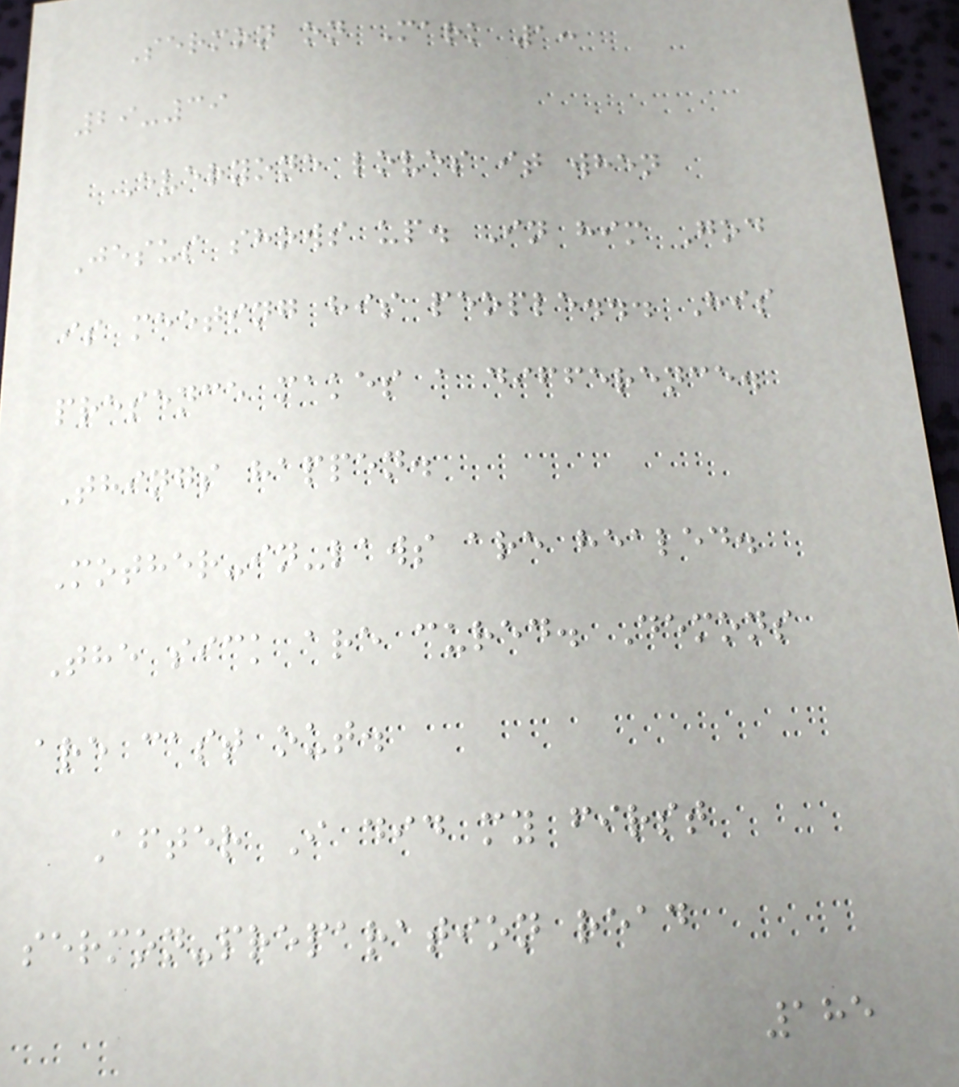Sermon on Mark 1:
29-39
Everyone loves it when
Jesus shows up. In him God
is meeting his people... His
presence makes a difference.
Things happen.
Mother-in-laws are healed.
The sick are cured. Demons
are cast out.
After I did my first
sermon-preparation read
185
